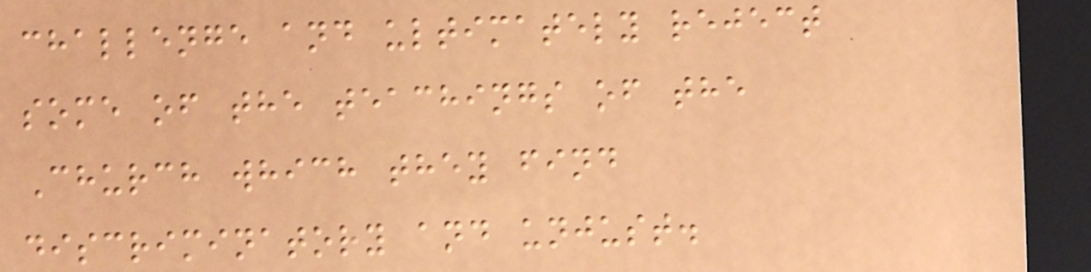challenge and ultimately reject
some of the teachings of the
Church which they find
discriminatory and unjust.
